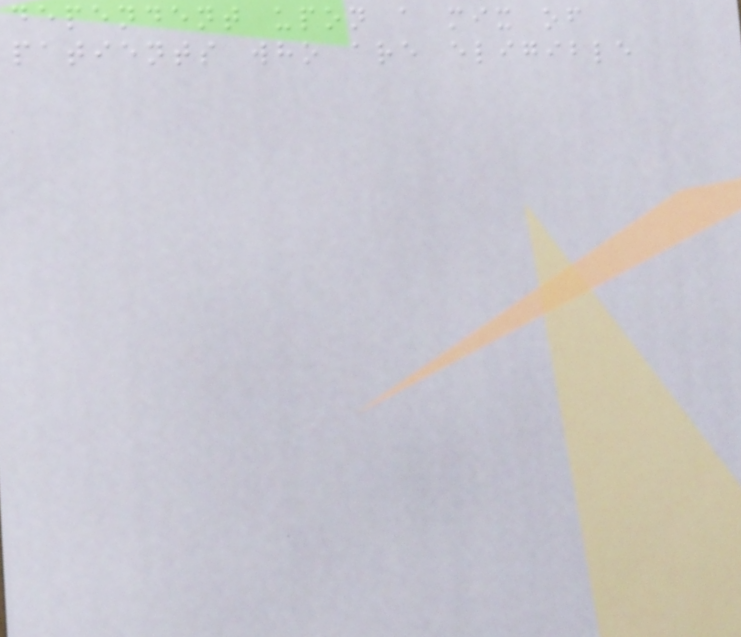dependent upon a mix of
patients who are eligible
